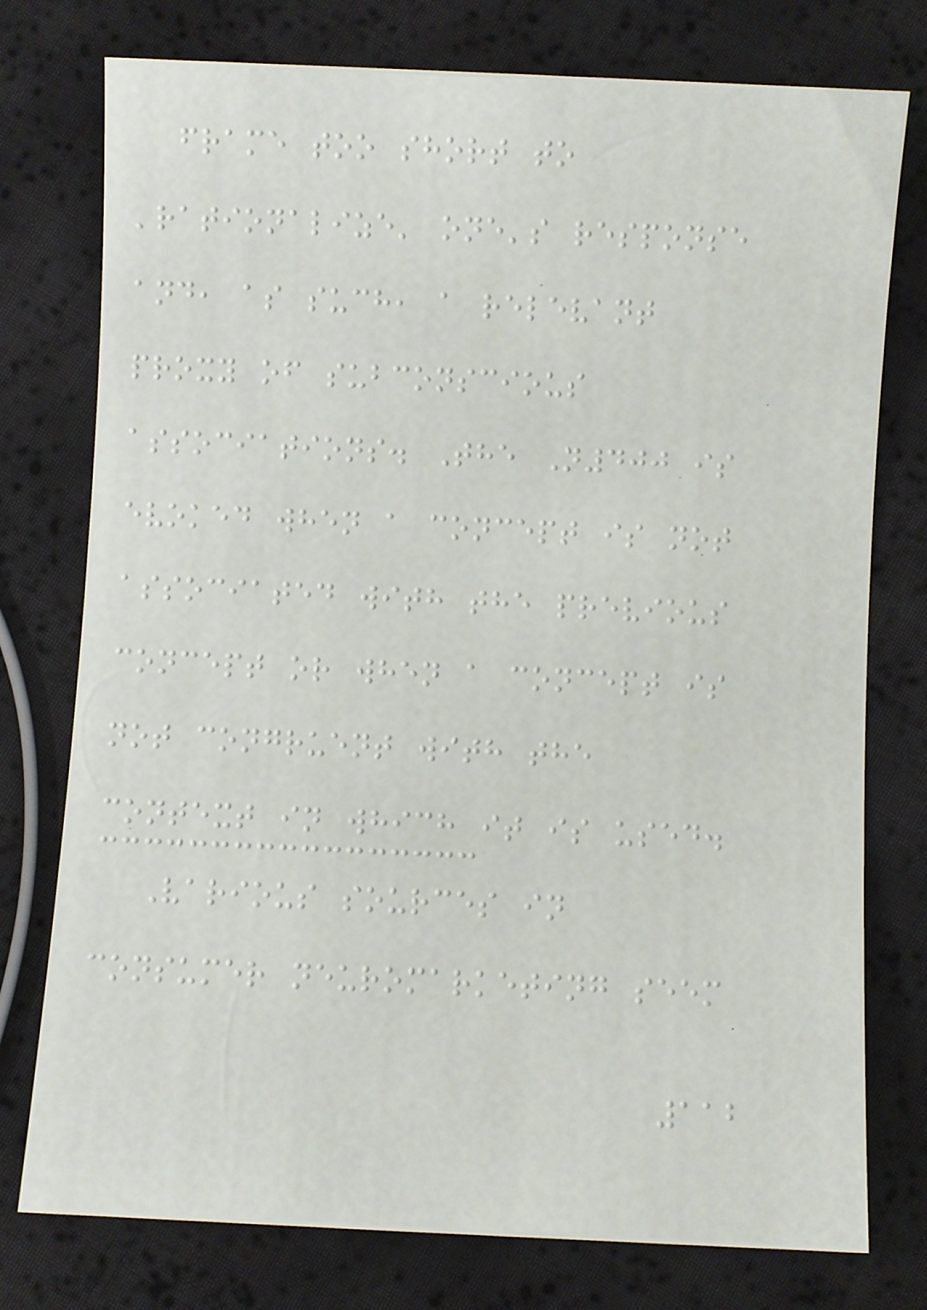frame too short to
'rationalize' one's response
and, as such, a relevant
proxy of subconscious
associations. The N400 is
evoked when a concept is not
associated with the previous
concept or when a concept is
not congruent with the
context in which it is used.
Various sources in
consumer neuromarketing seem
112
